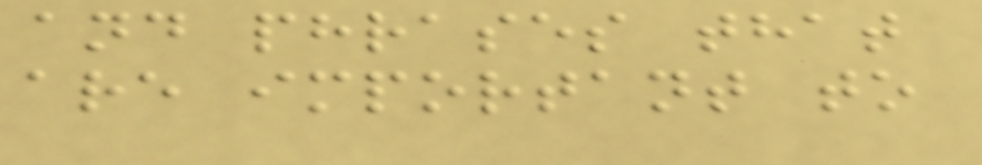and phrases that
are important to
